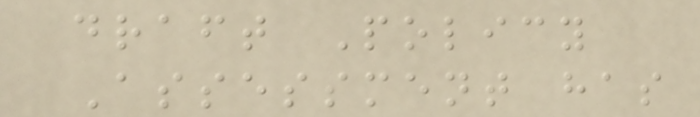draft Policy
Assessment has
